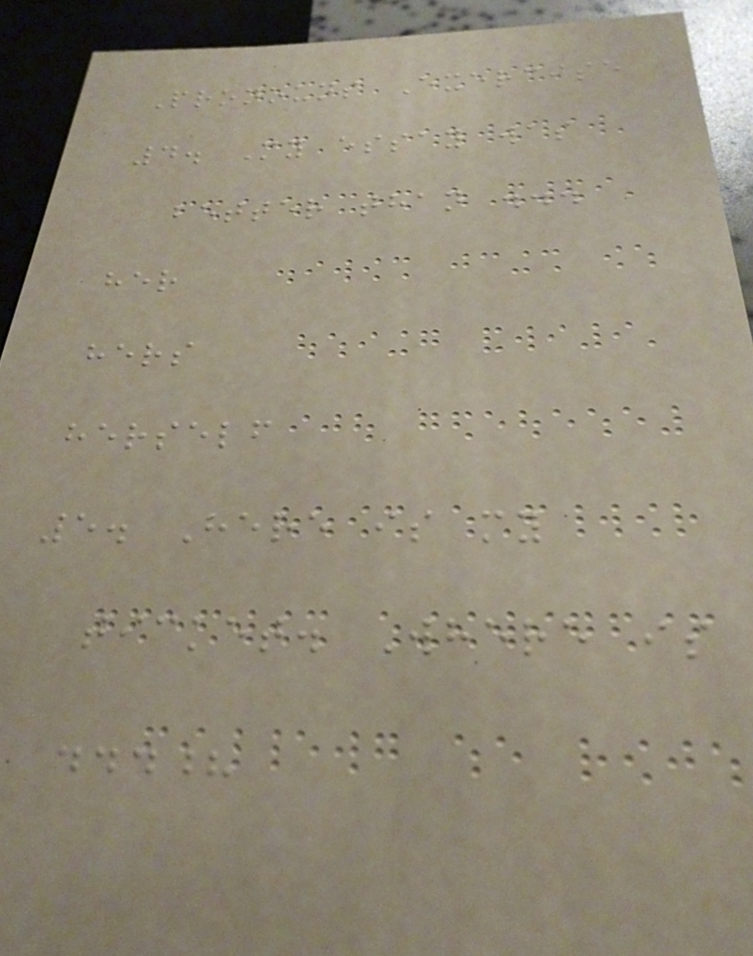Pronouns Exercise
4. My essay was
better than ...
her
hers
herself
5. Here is my
ticket. Where is
...?
